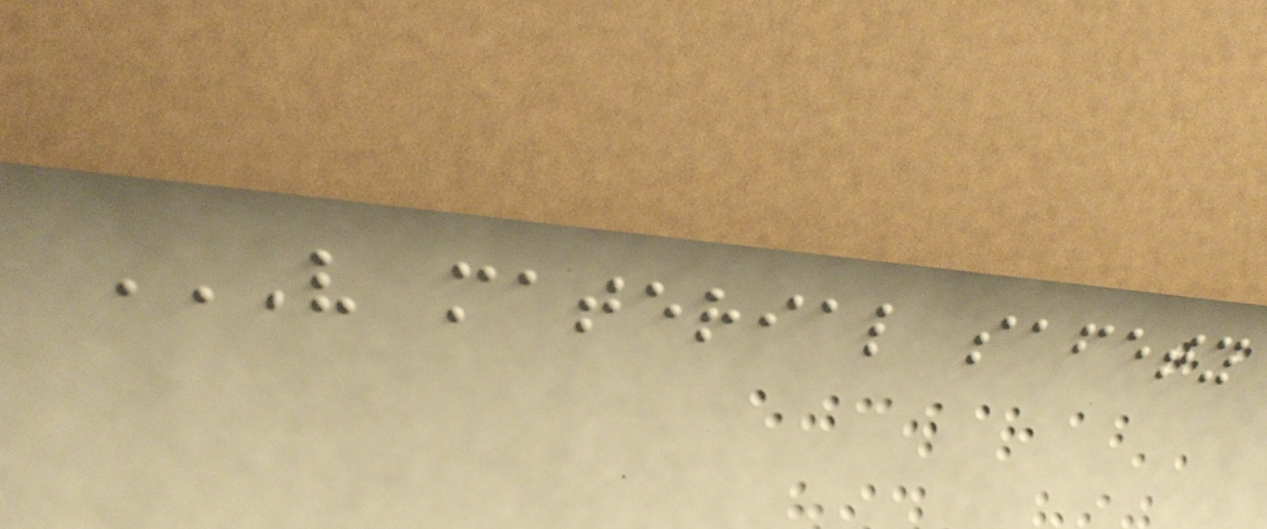V MATERIAL SAFETY
